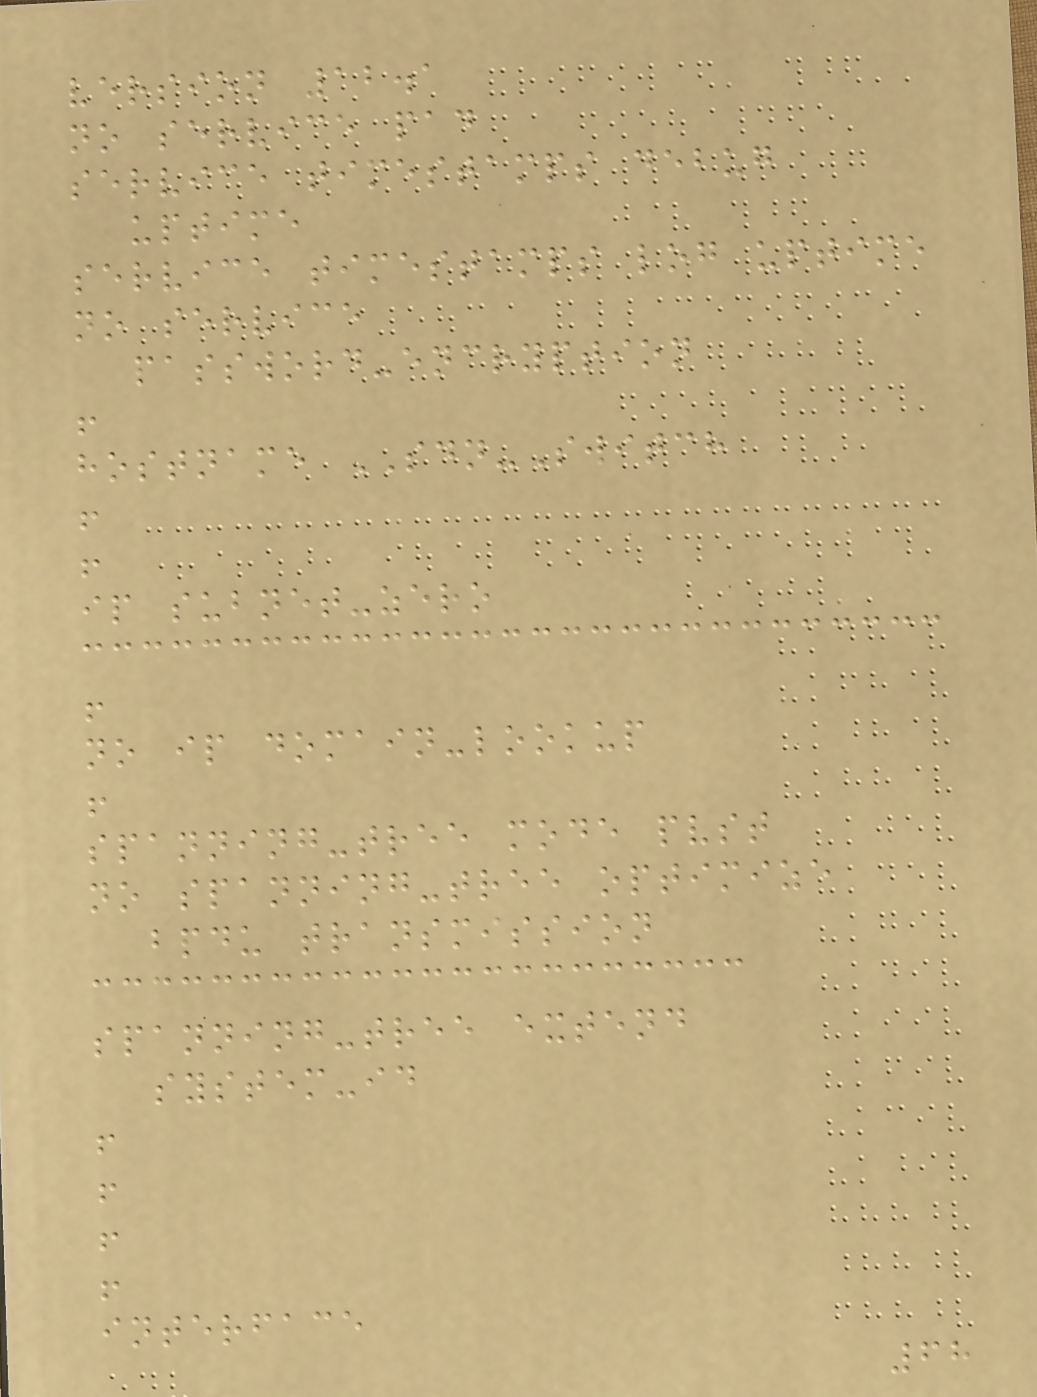version 12.1
no service pad
service timestamps debug
uptime
service timestamps log uptime
no service
password-encryption
!
hostname SDN-Switch
!
!
ip subnet-zero
!
no ip domain-lookup
!
spanning-tree mode pvst
no spanning-tree optimize
bpdu transmission
spanning-tree extend
system-id
!
!
!
!
interface
68
